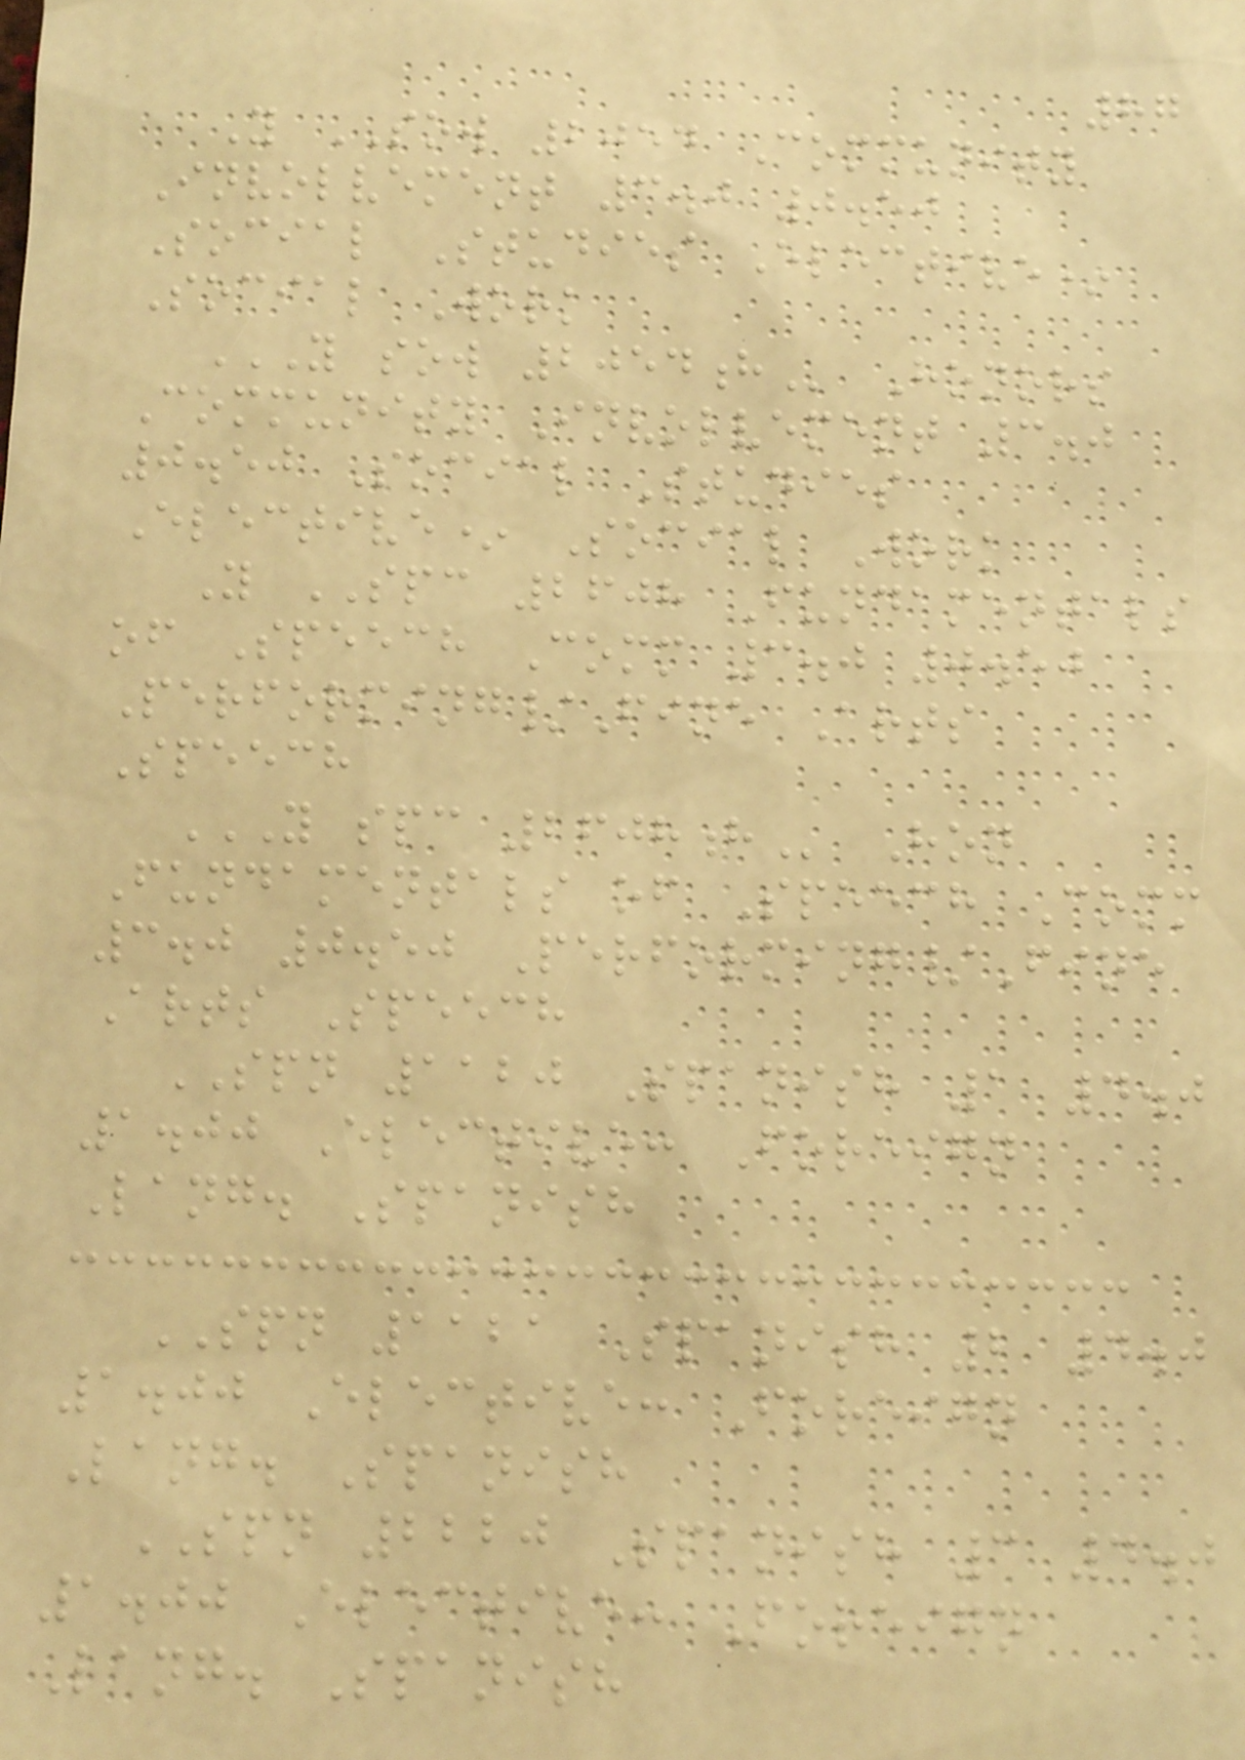87
Y SOW 2054 Community
Involvement 3.0 0.50
Social Studies Elective*
Social Work
Y SOW 2054H Honors
Community Involvement 3.0
0.50 Social Studies
Elective* Social Work
Y SPC 2608 Fundamentals
of Speech Comm 3.0 0.50
Performing/Fine Arts
Speech
Y SPC 2608H Hon
Fundamentals of Speech Comm
3.0 0.50 Performing/Fine
Arts Speech
SPN 1120 Spanish 1 4.0
1.00 Elective: Foreign
Lang. Spanish
SPN 1121 Spanish 2 4.0
1.00 Elective: Foreign
Lang. Spanish
SPN 2220 Spanish 3 4.0
1.00 Elective: Foreign
Lang. Spanish
